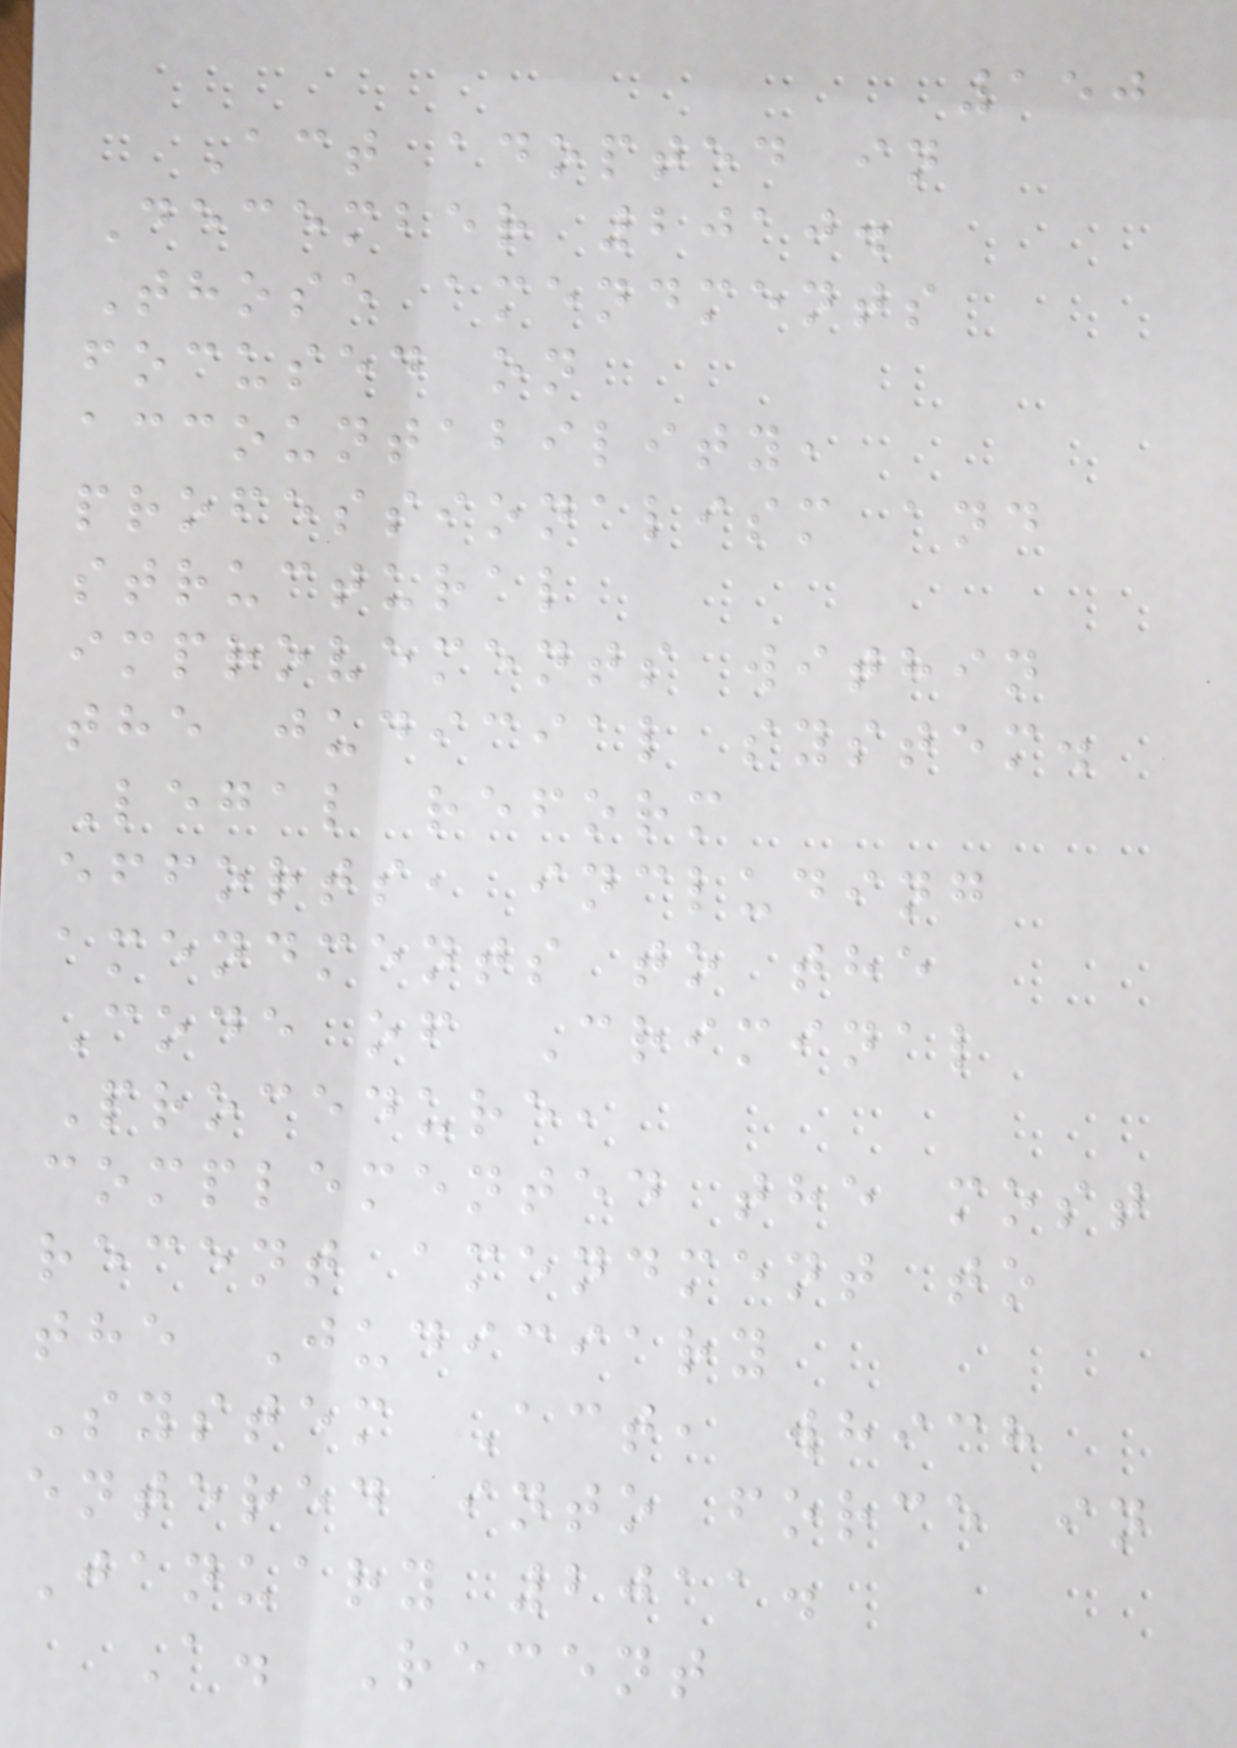150
Act adopted in
December 2010.
Those amendments
focused on
accountability,
professionalism and
structural
improvements within
the judicial system.
Legal reform
efforts, including
amendments to the
Code of Criminal
Procedure,
complemented the most
recent amendment to
the Judiciary
System Act, which
entered into force in
January 2011.
A. Recent
